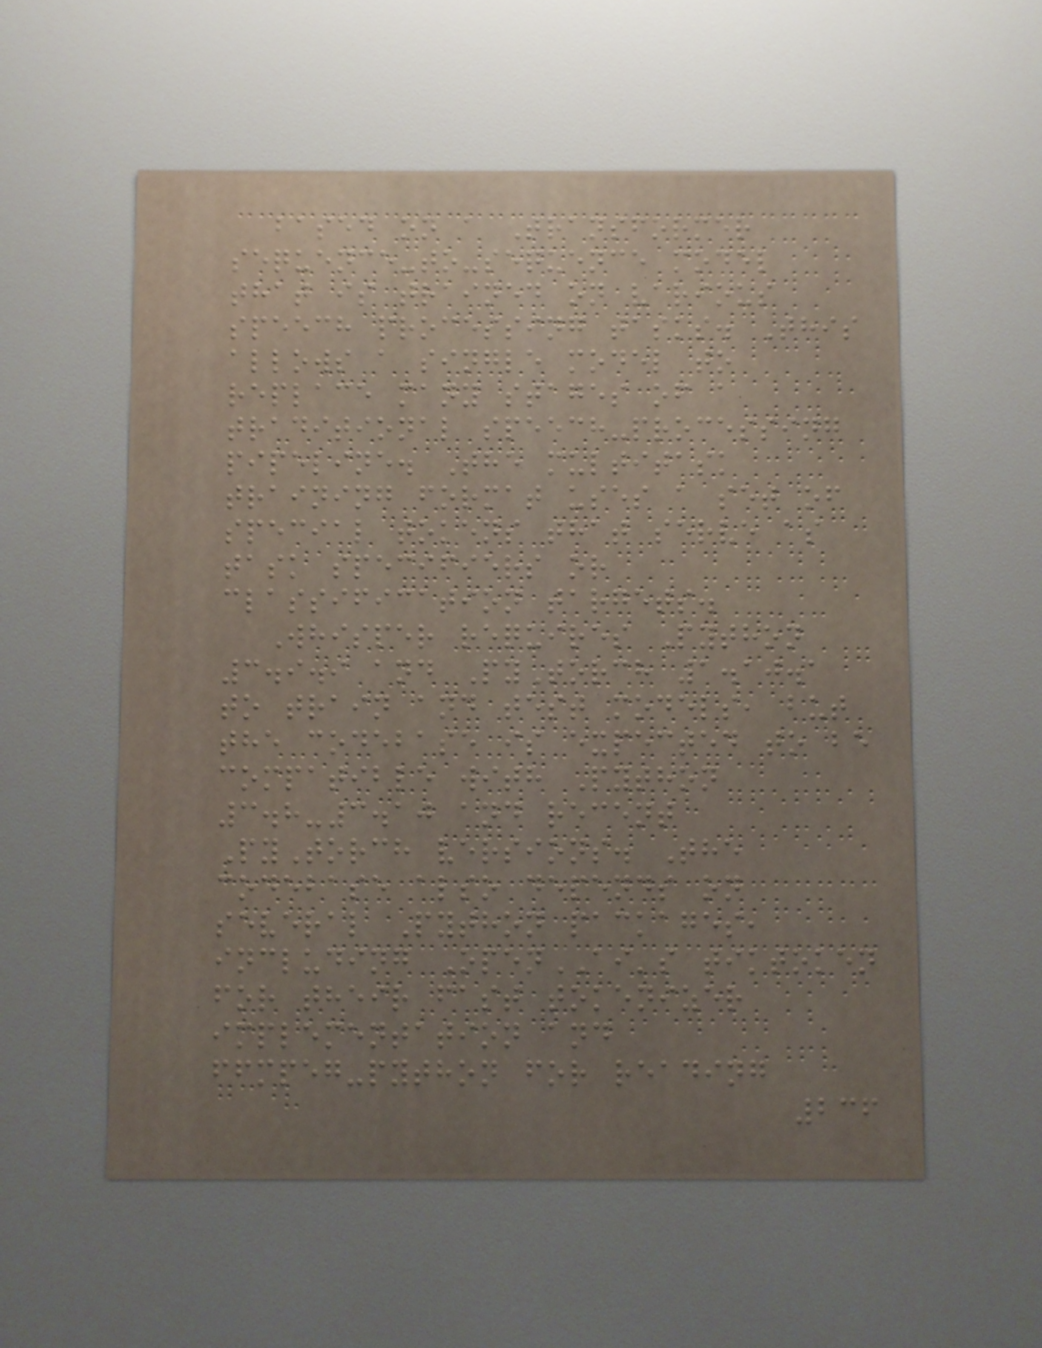based on a Transformer
sequence-to-sequence model
that is trained on various
speech processing tasks. This
allows a single model to
replace many stages of a
traditional speech-processing
pipeline. The multitask
training format uses a set of
special tokens that serve as
task specifiers or
classification targets.
Whisper requires Python
3.9.9 and PyTorch 1.10.1
to train and test models, but
the codebase is expected to be
compatible with Python
3.8-3.10 and recent
PyTorch versions. The
codebase also depends on
several Python packages,
including OpenAI's tiktoken
for their fast tokenizer
implementation and
ffmpeg-python for reading
236
